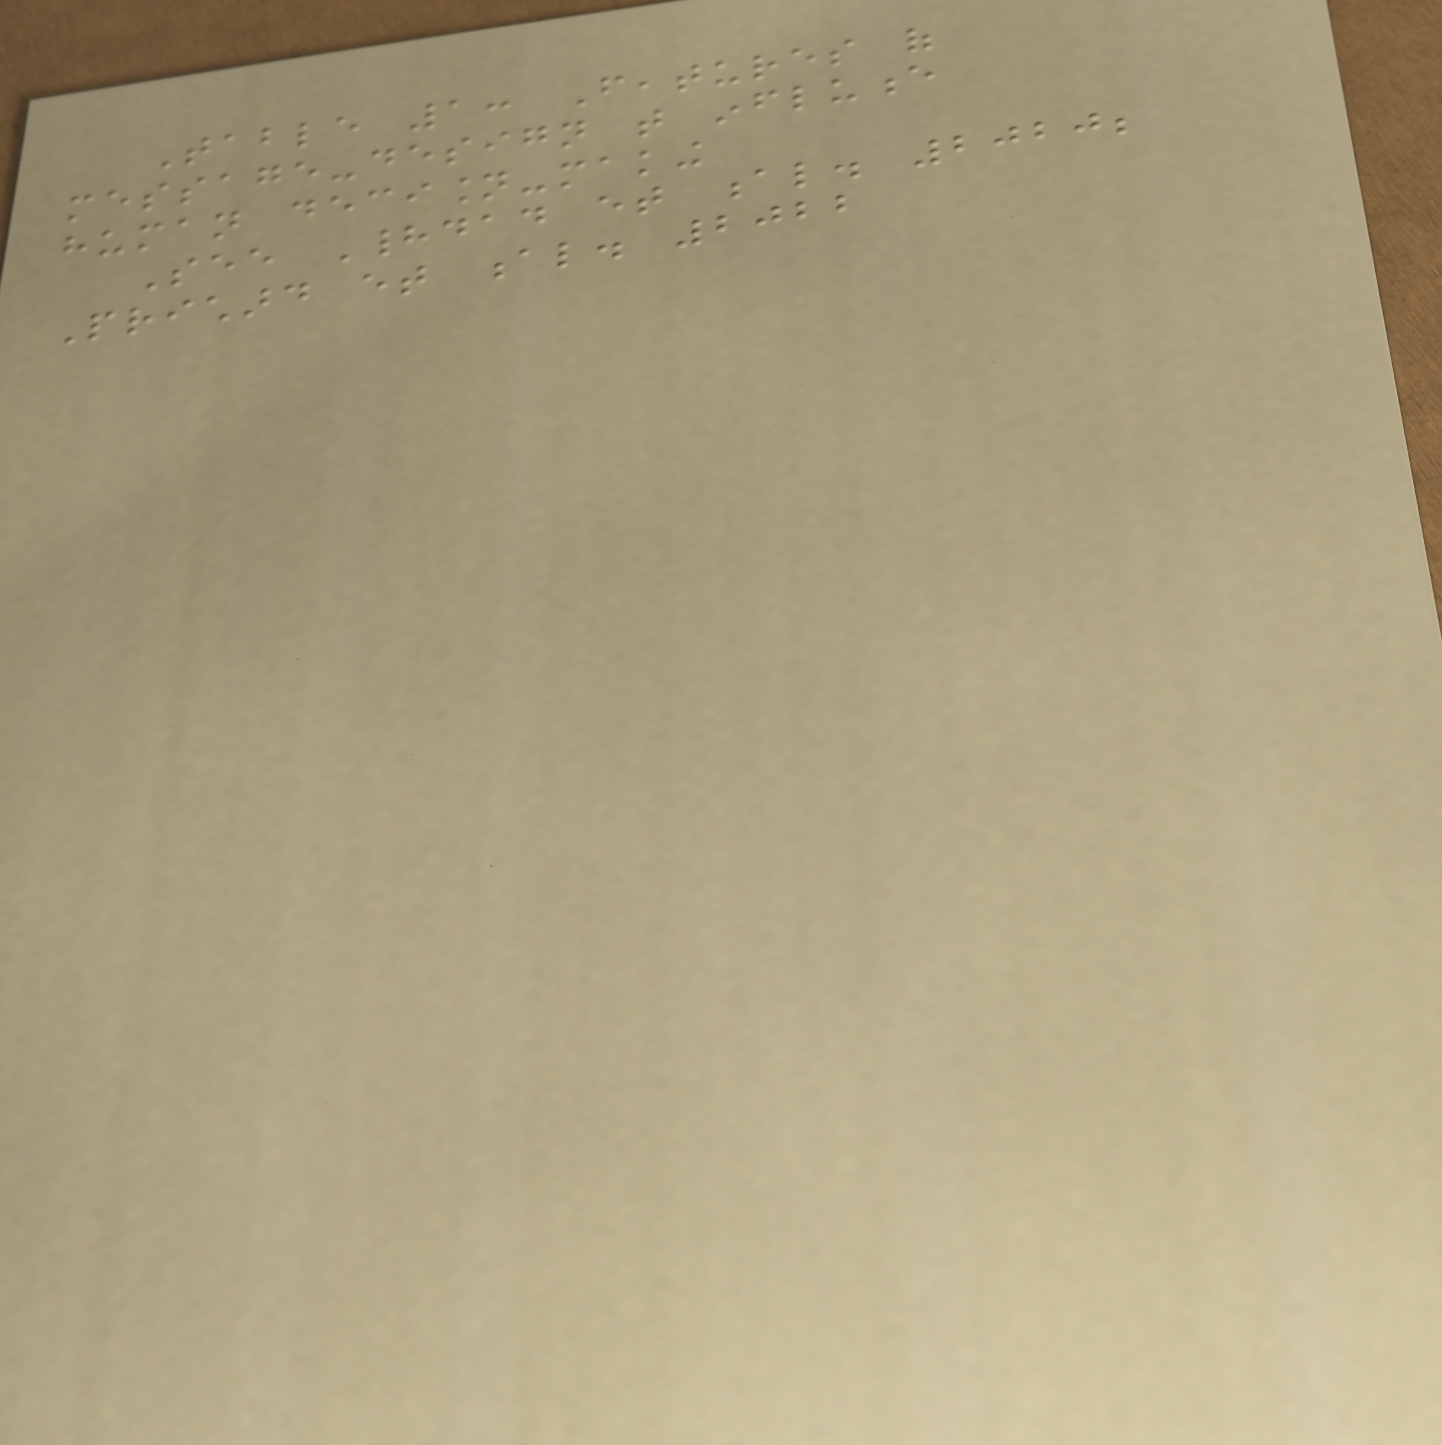Table 1: Features of
message-design that influence
human decision-making
See Haddad et al. 2020;
Prichard et al. 2022
